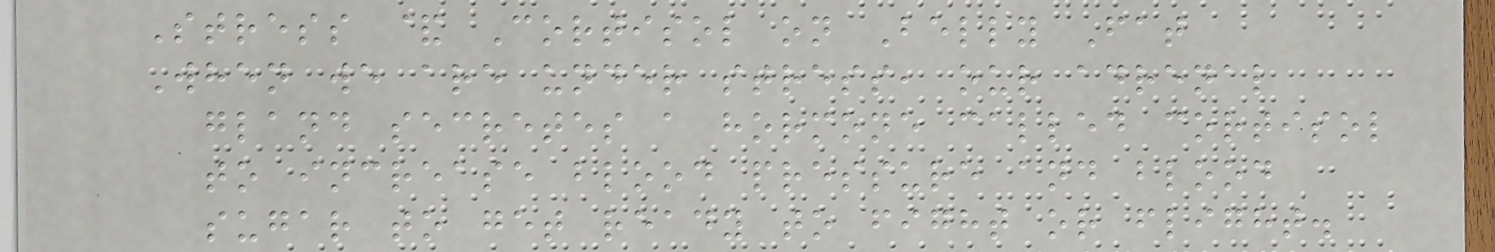Stress & Cortisol on Belly Fat
When we are under stress, our adrenal
gland secretes a hormone called cortisol
to increase blood pressure and blood
sugar to get ready to fight or flight.
